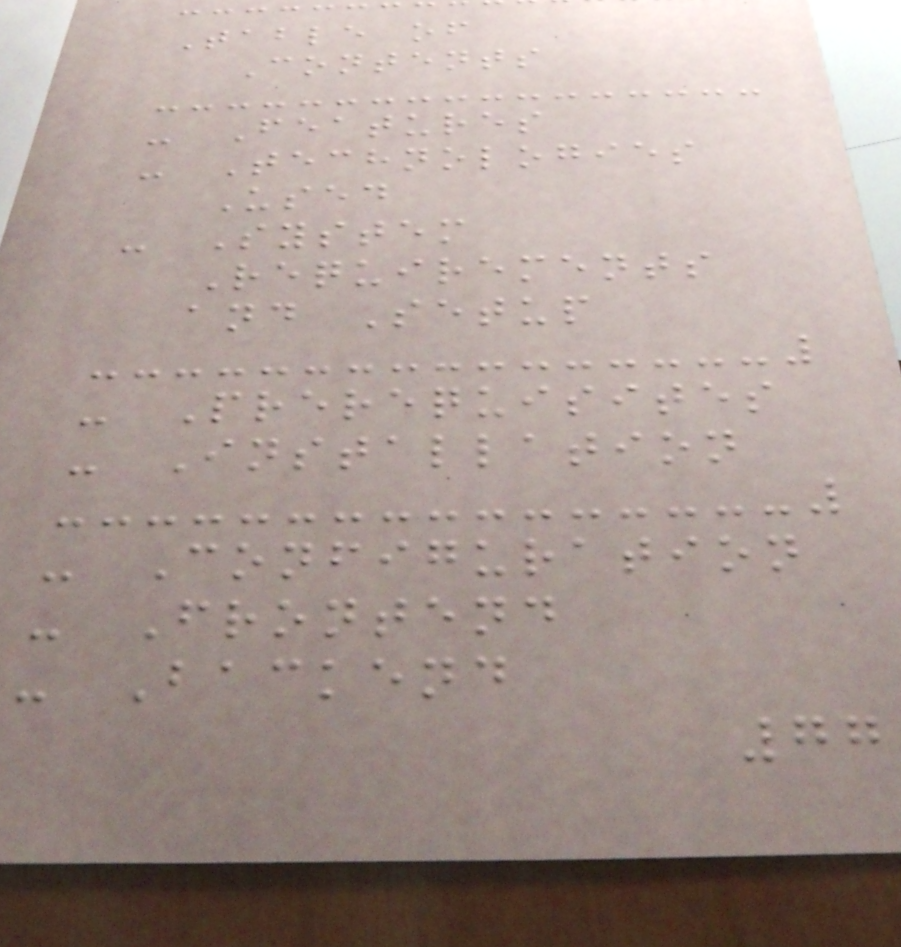Table of
Contents
- Features
- Technologies
Used
- System
Requirements
and Setup
- Prerequisites
- Installation
- Configuration
- Frontend
- Backend
77
